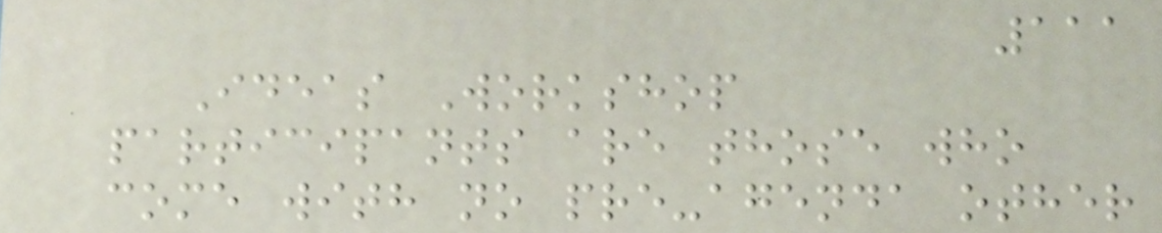111
Ideas Workshop
participants are those who
come with no pre-agenda other
